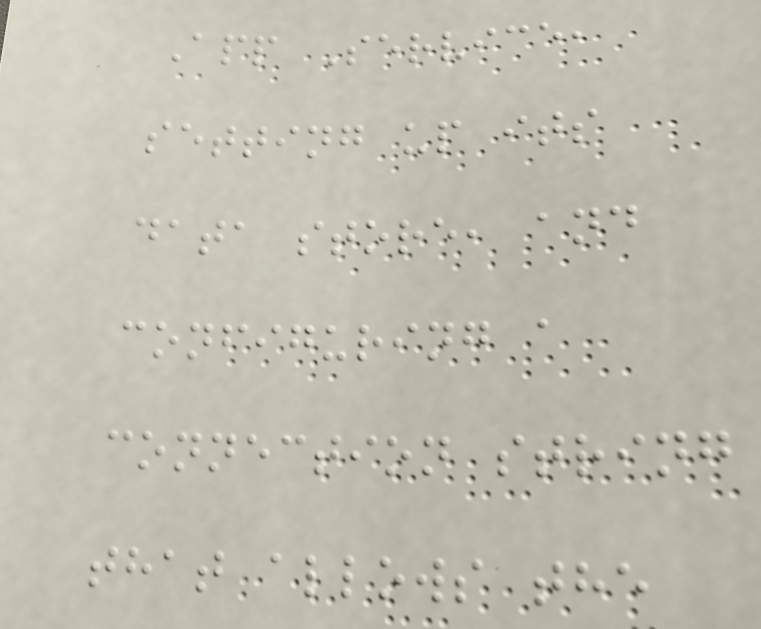App Service,
setting up its
data store, and
configuring a
connection string
that allows the
